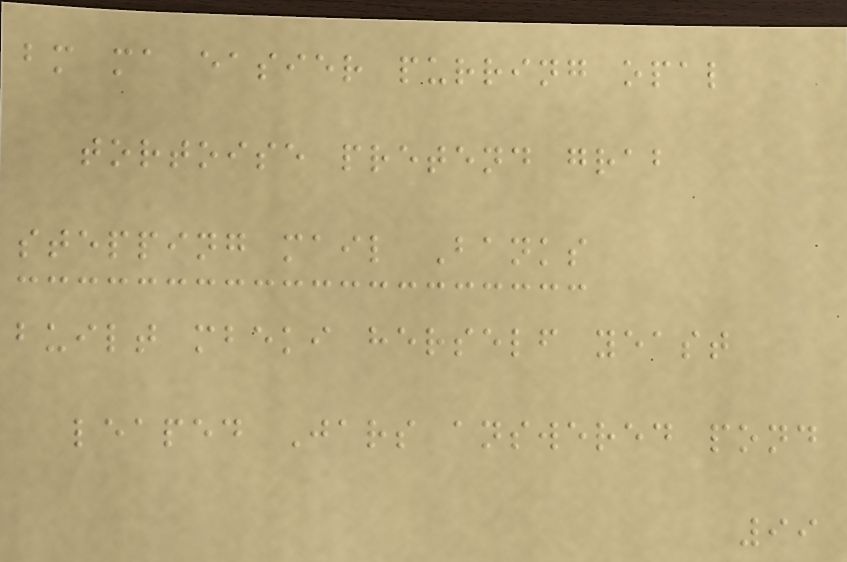bm ma easier purring opal
tortoise pretend grab
stepping mail Banks
built mbeki herself yeast
leaped Jars answered pond
99
